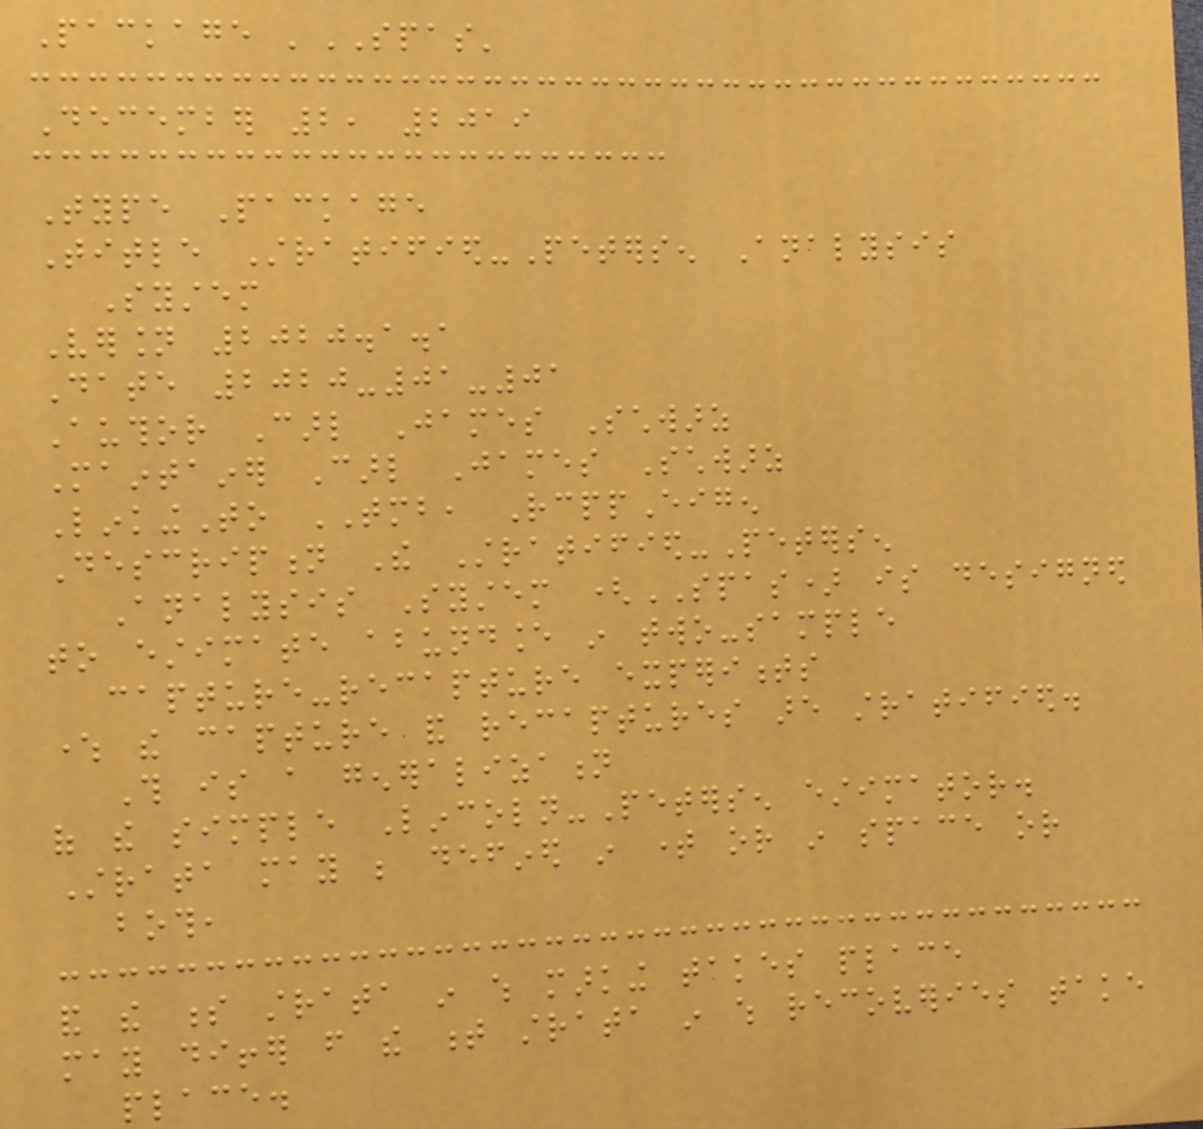Package 'SPAS'
December 2, 2019
Type Package
Title Stratified-Petersen Analysis
System
Version 2020.1.1
Date 2020-01-01
Author Carl James Schwarz
Maintainer Carl James Schwarz
LinkingTo TMB, RcppEigen
Description The Stratified-Petersen
Analysis System (SPAS) is designed
to estimate abundance in two-sample
capture-recapture experiments
where the capture and recaptures are stratified.
This is a generalization
of the simple Lincoln-Petersen estimator.
Strata may be defined in time or in space or
both,
and the s strata in which marking takes place
may differ from the t strata in which recoveries take
place.
